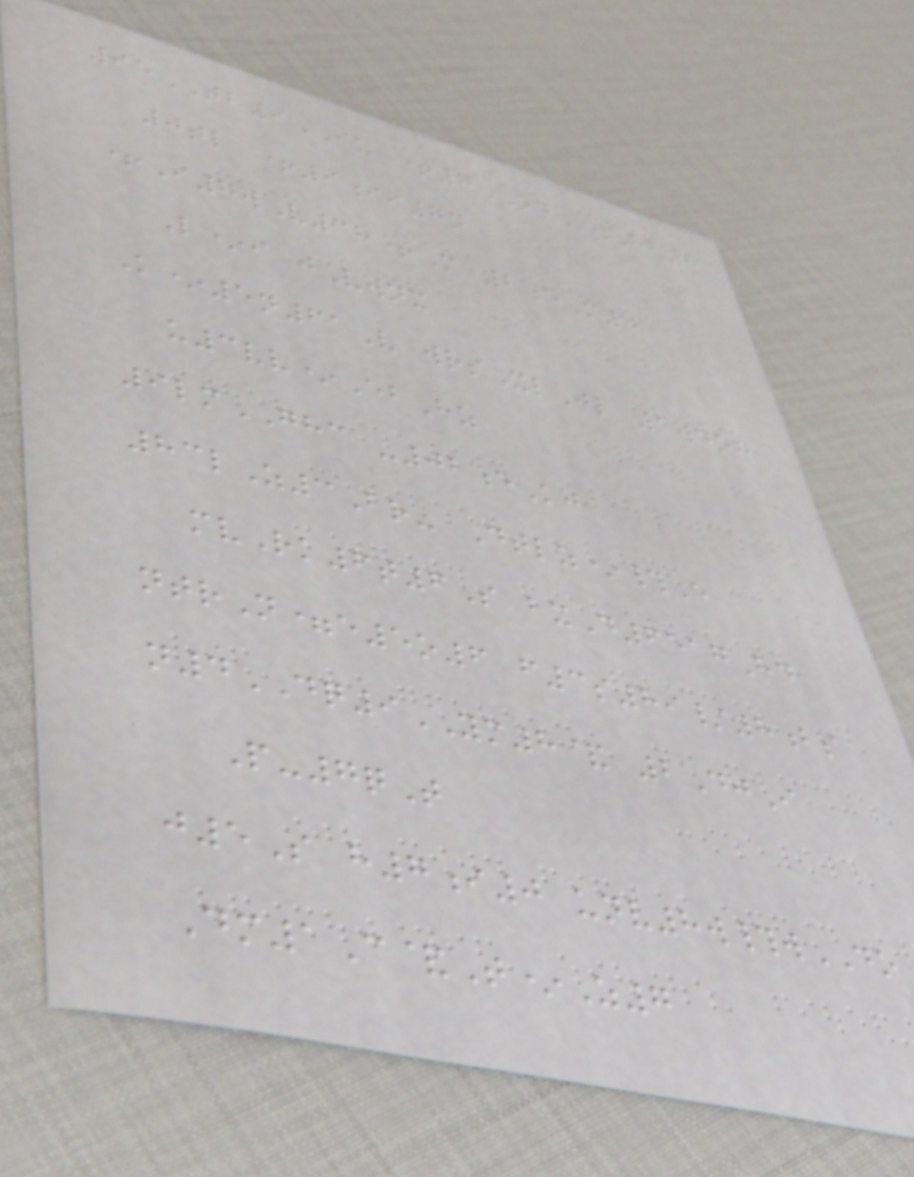95TB9IU +7ODwHb8
0tl +9ii7n
+I7wV38+M 2eM0
L*i jVwnx
K*5n61V wrsXlJl 1wdoh
u3vv*EbHz
9lmGHC -02eKj
83lZ3Br- Dtlz*#E
mvRk6t6S bxD6517Hd
ntrN=e5o6 f3s89/8bs
n4DQ9YM8& 2DjI
P-7qT
j5S h7i0 unv8w#wDO
Dm1C&T*Z7
